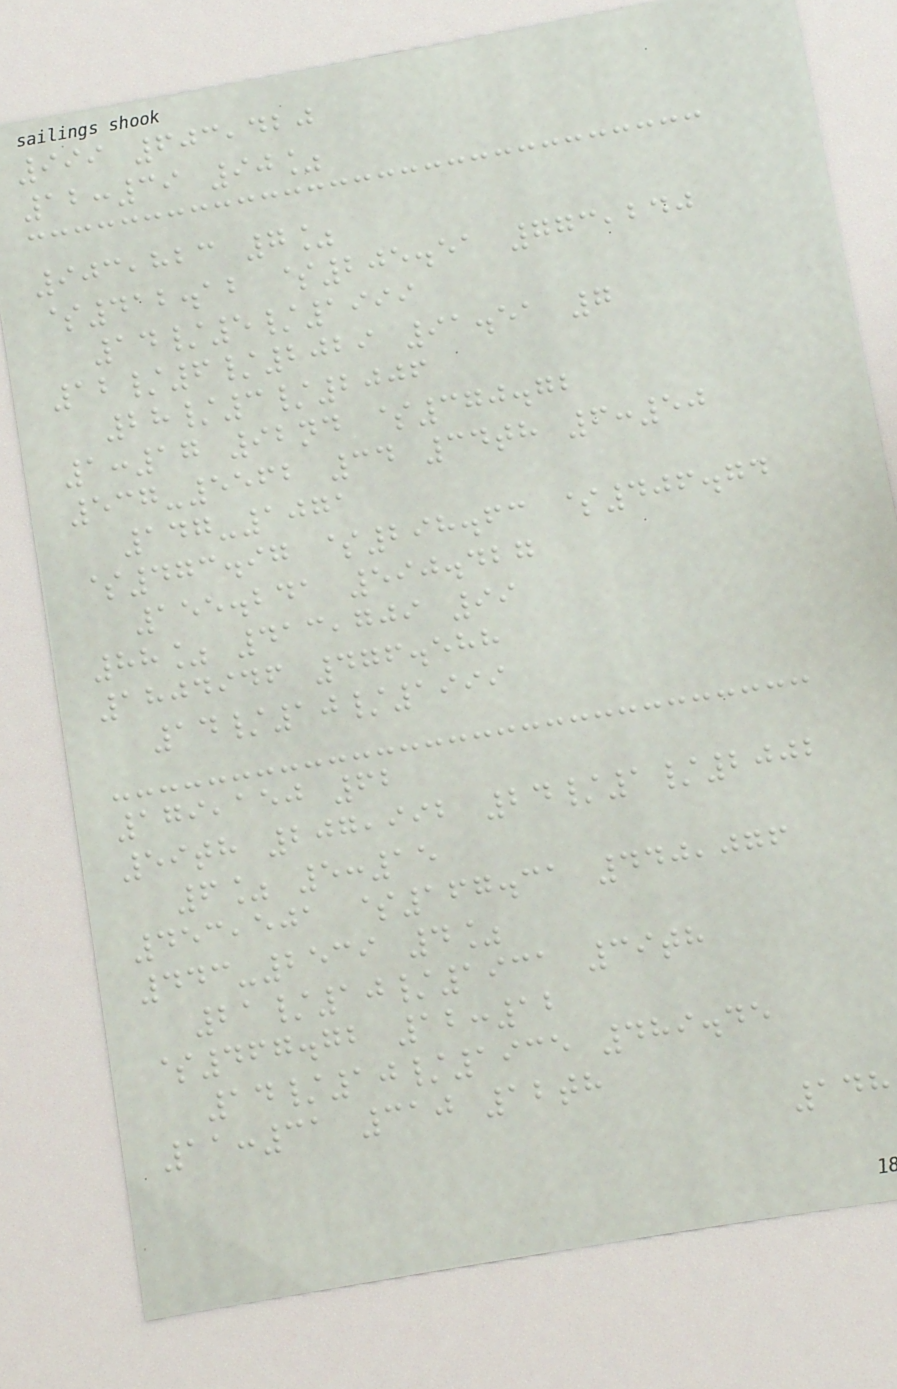999 603,420
12:39 90%
903,823 7%
$412.12 $205.51 773,240
14/5/1999
12/6/2029 91.51 7
28/3/2006
1:17 92nd $370.72
537-5562 34 34th 6:50
147-1071
$473.97 $298.63 $406.74
155.241 590.427
88% 413,709 99
1804946 476.588
14/10/1999
179,150 62
59th 207,992 24/1/2002
6% 5:15
453,501 $167.31 440,076
443-2539 4%
21/10/1931 39th
$467.72 12:12
14/10/1935 489.45
11:31 310 12th
148
